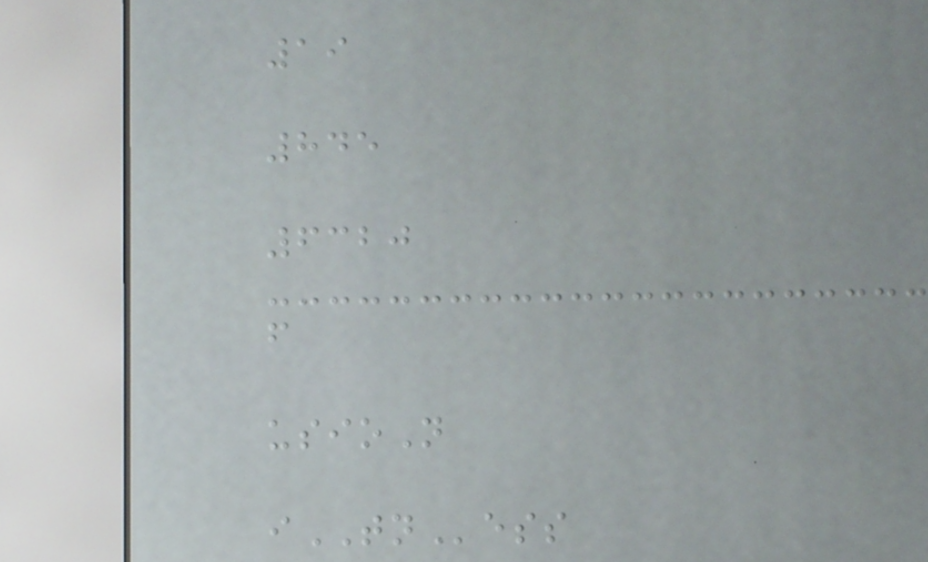19
845
6320
f
usioN
iTNess
